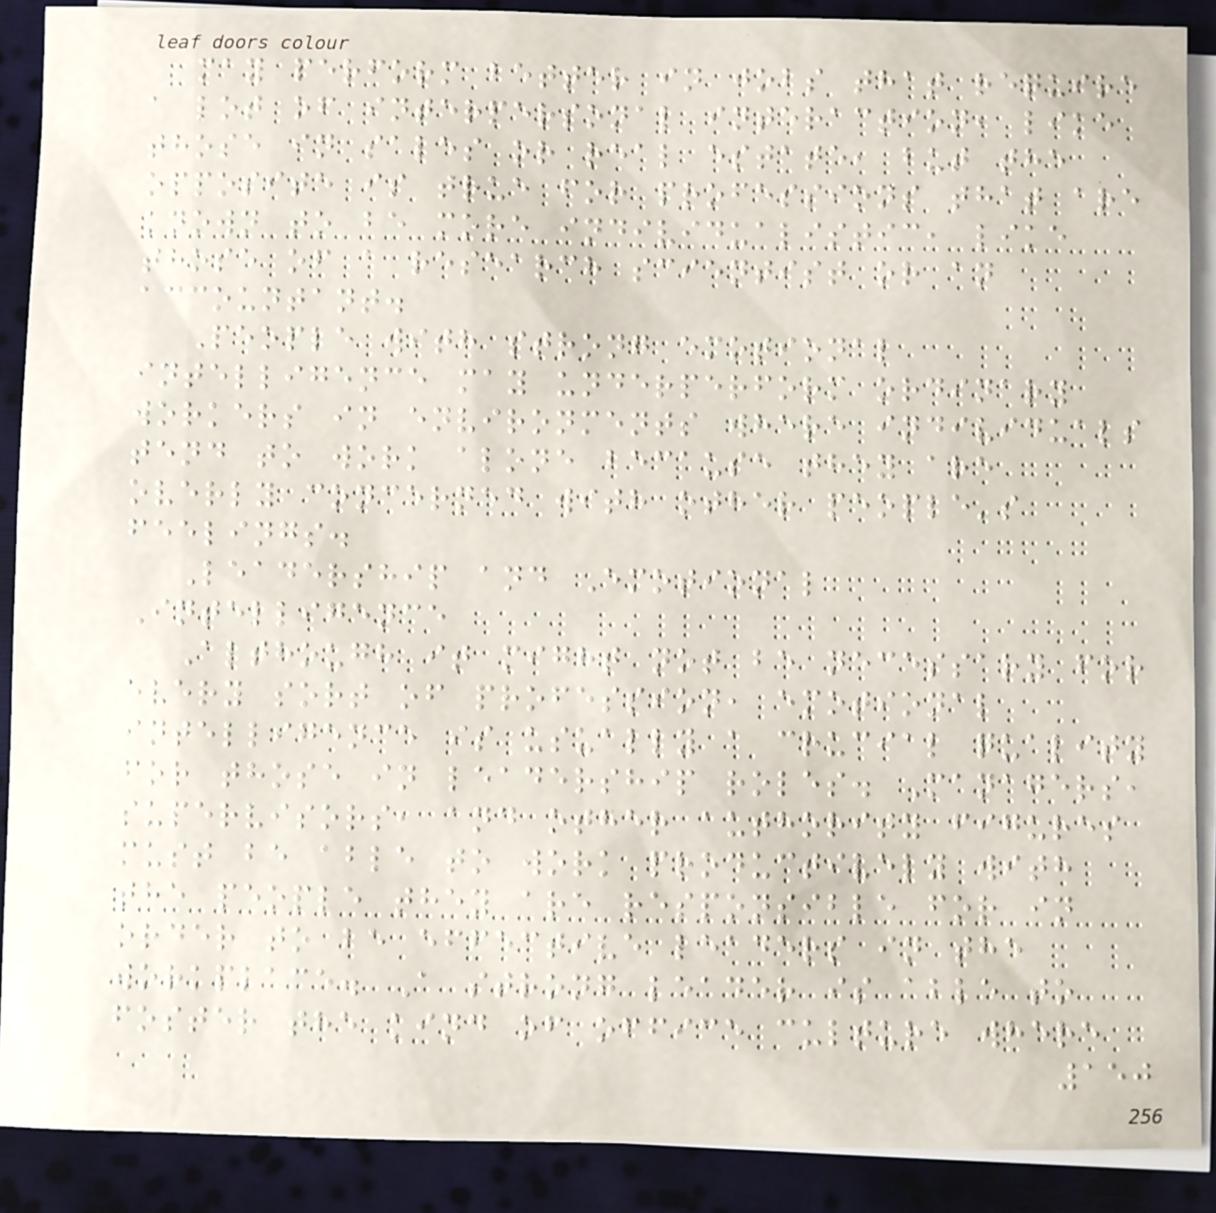may perform better in jobs that require
a lot of interpersonal interaction, like
those in sales or real estate, but the
opposite is true for professions that are
known to be more individualistic, like
those of a research scientist or an
accountant.
People with strong emotional
intelligence may underperform ordinary
workers in environments where individuals
tend to work alone because they are
overly concerned with other people's
feelings.
Leadership and Emotional
Intelligence
Although it might not be necessary for
every sort of profession, emotional
intelligence is usually a crucial quality
for those in leadership roles. Managers,
supervisors, and other authority figures
must be able to work productively with
the people they are responsible for in
order to be effective leaders in the
workplace. A strong leader is able to
foster the kind of office culture where
150
